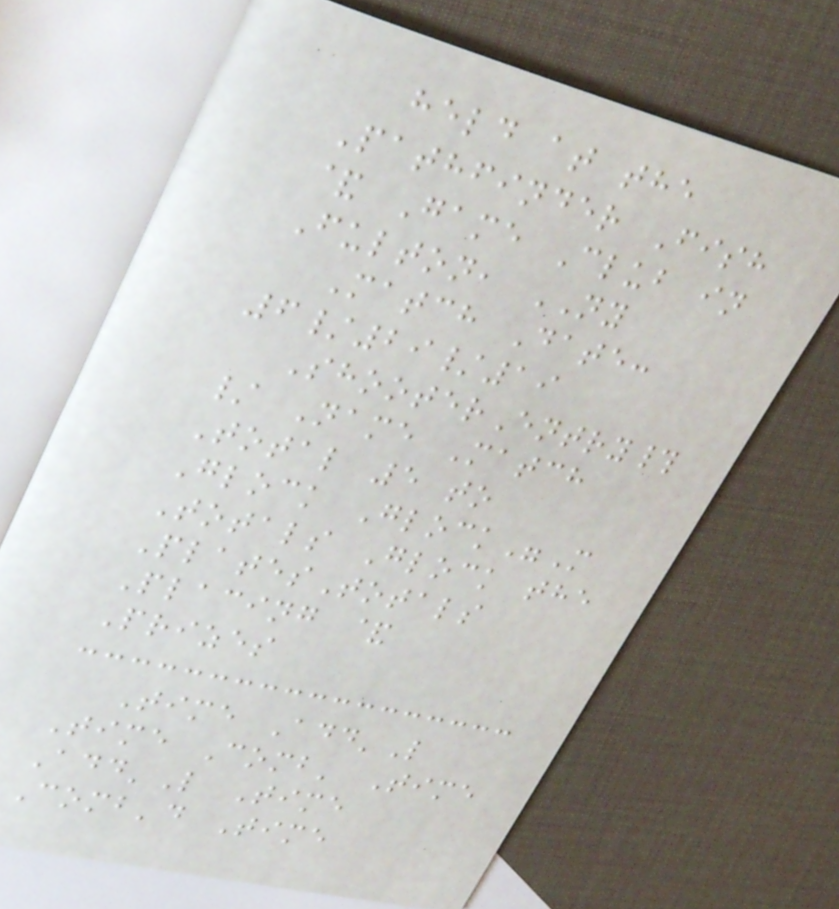held at the
Pathfinder Fish
& Game Club in
Fulton, NY
Match Date:
6/29/19
ShooterEntry#
/ Name Match
Total 5 to
Glock Glock"M
Totals Glock the
PlatesTotals
Placing &
Prizes
Time Add'L
Time Comb' Time
Add'L Time
Comb'd Time
